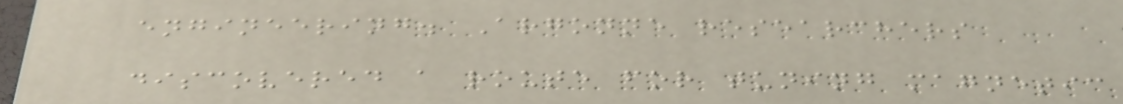engineering. Argonne researchers
discovered a route for tuning magnetic
